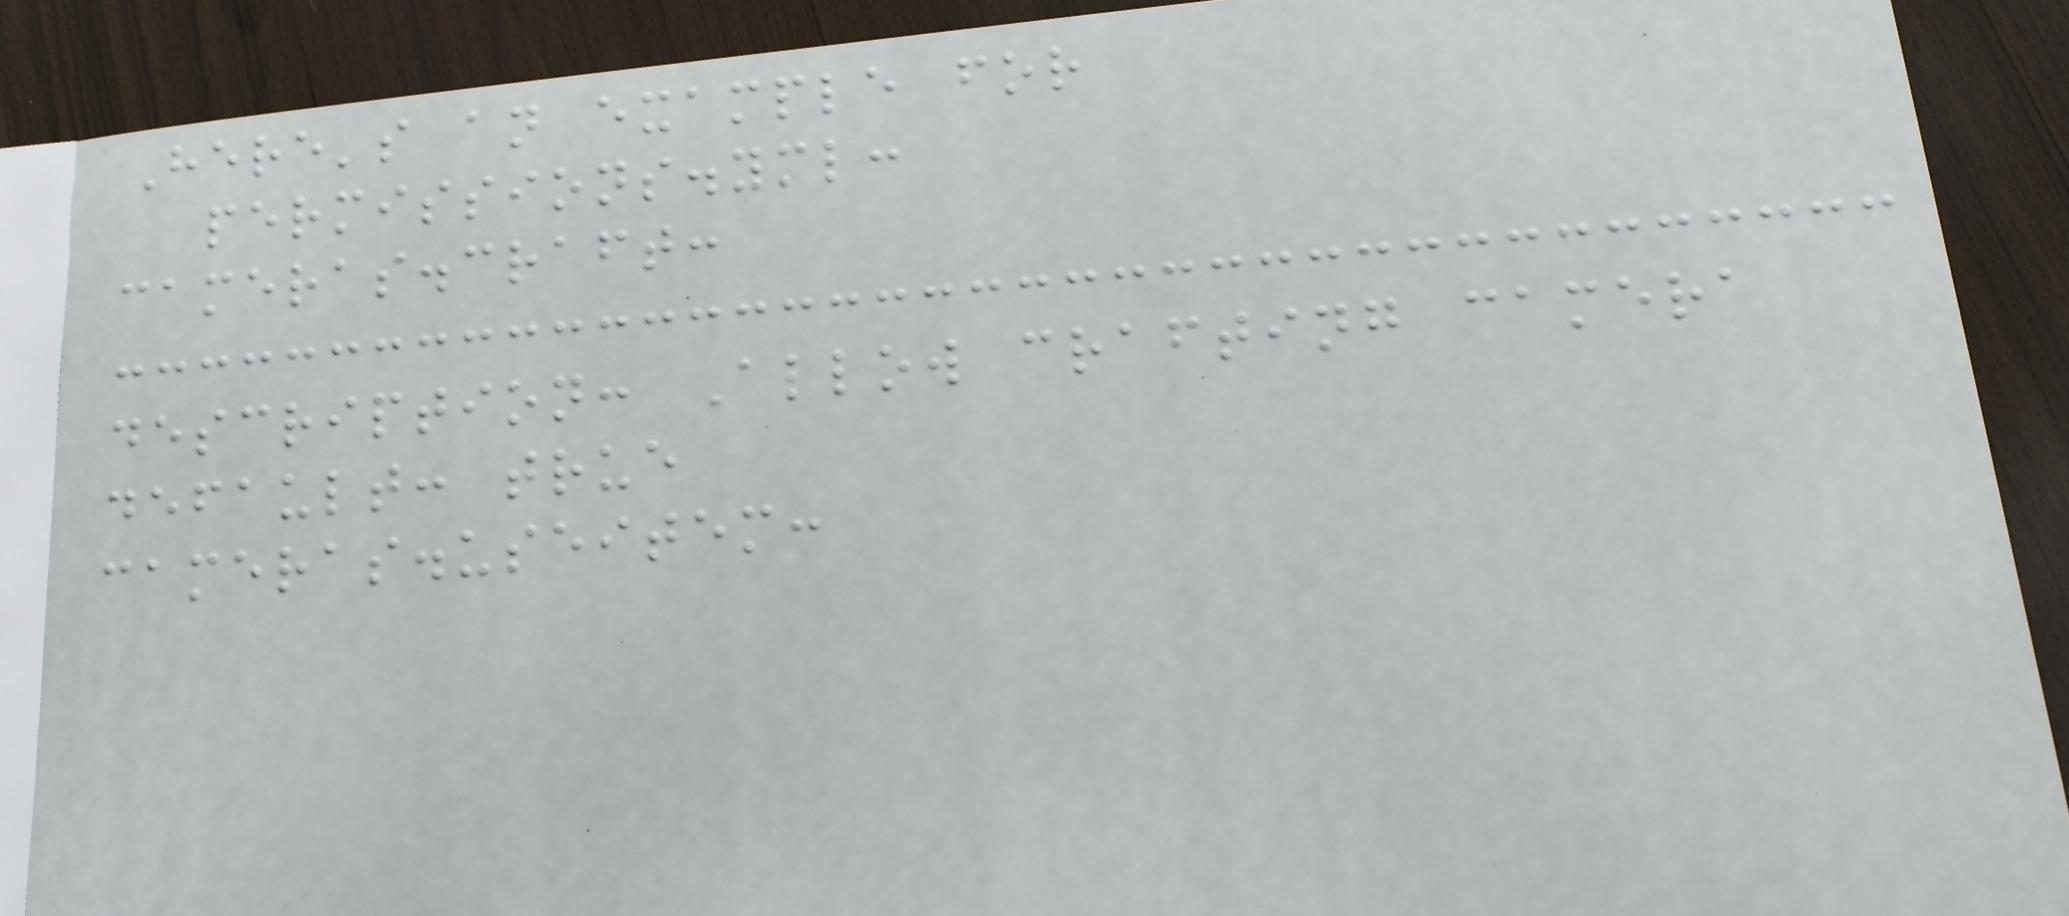Here's an example for
permissions.yml:
cameras.craft:
description: Allow crafting camera
default: true
cameras.useitem:
